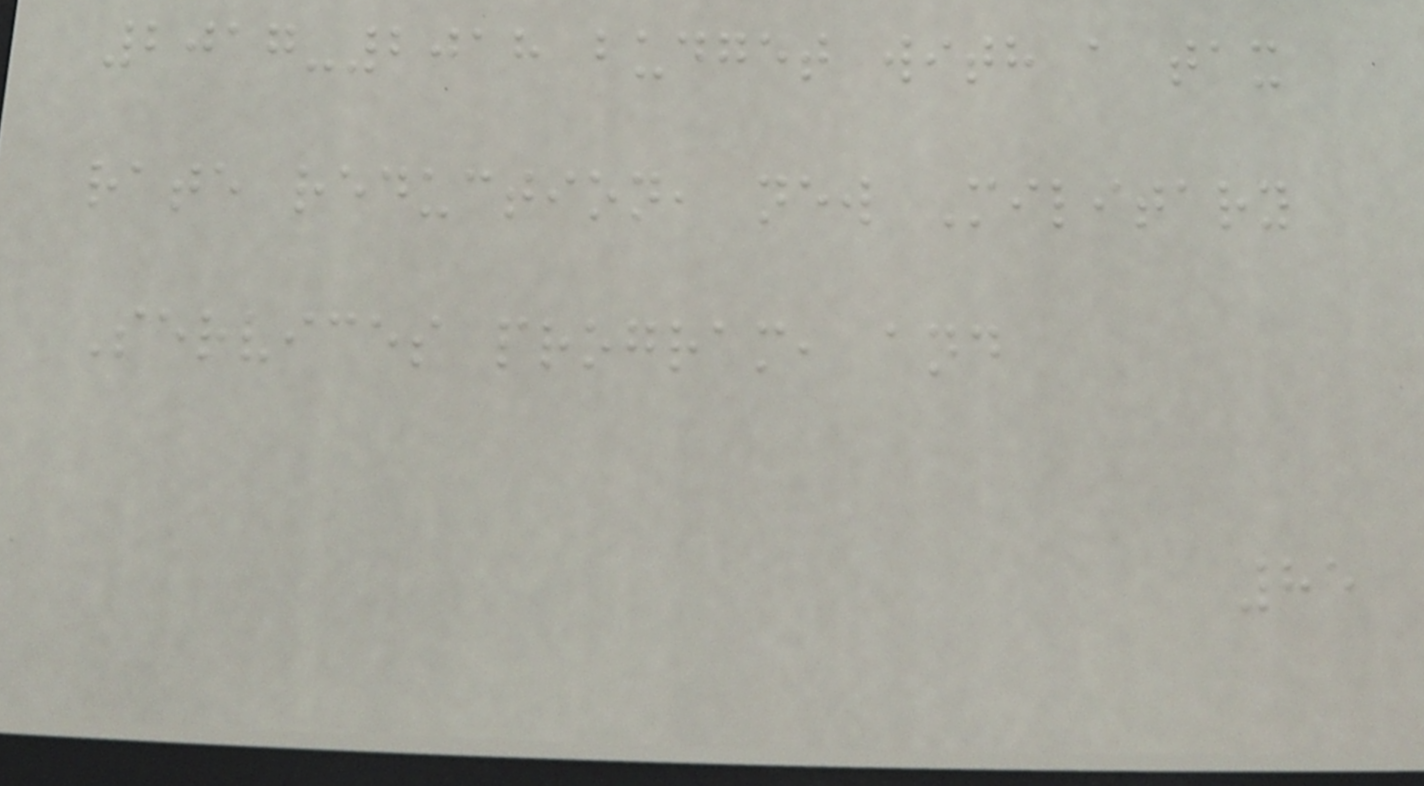2017-2018 budget with a tax
rate reduction, new Military
Services program, and
85
